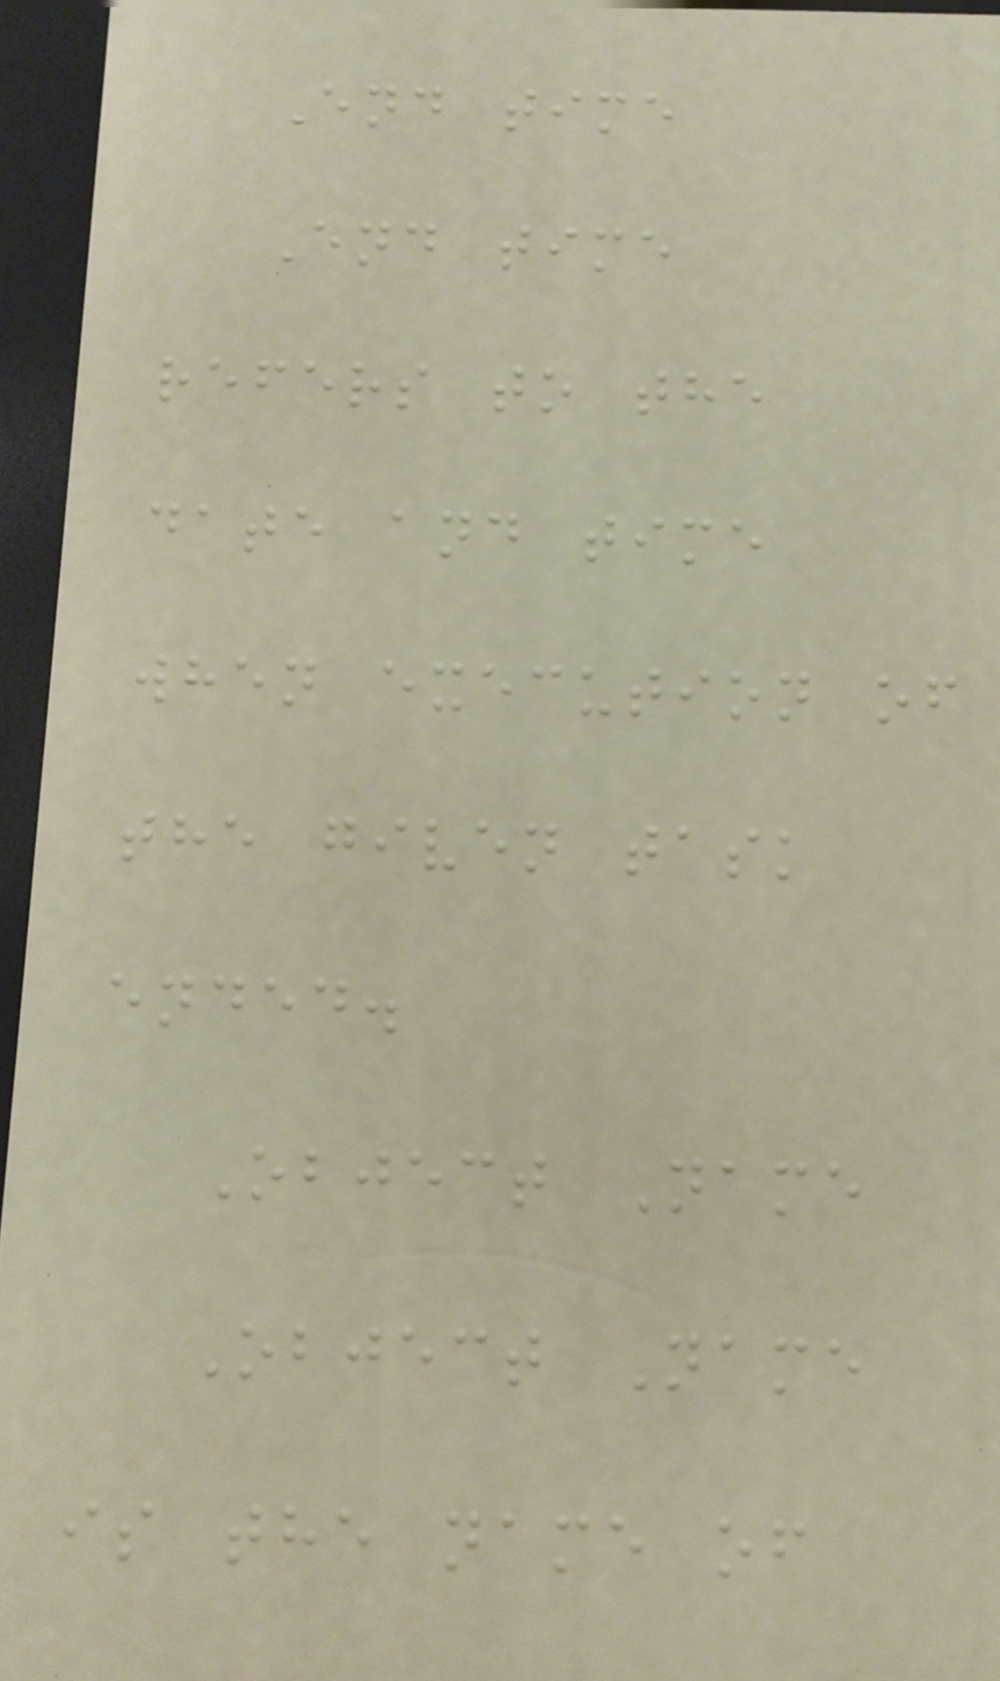End time
End time
refers to the
date and time
when execution of
the given task
ended.
Object Name
Object Name
is the name of
